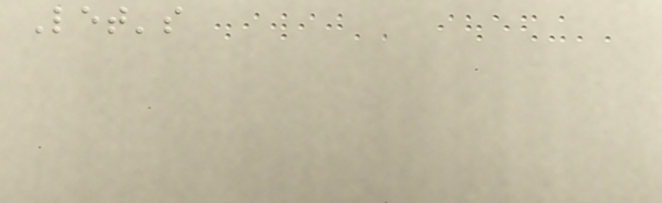Let's
